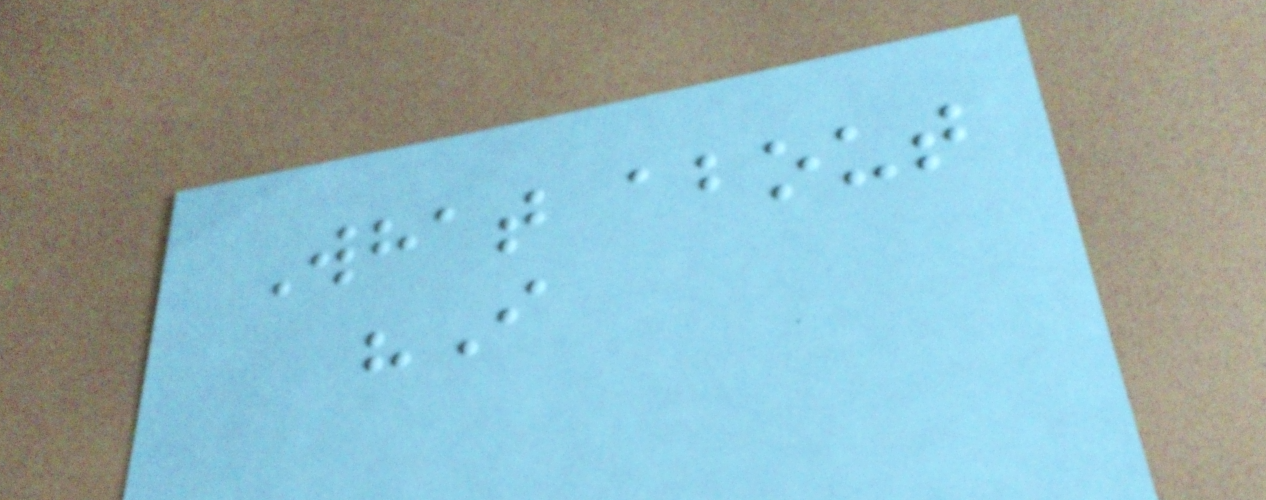What about
"I
